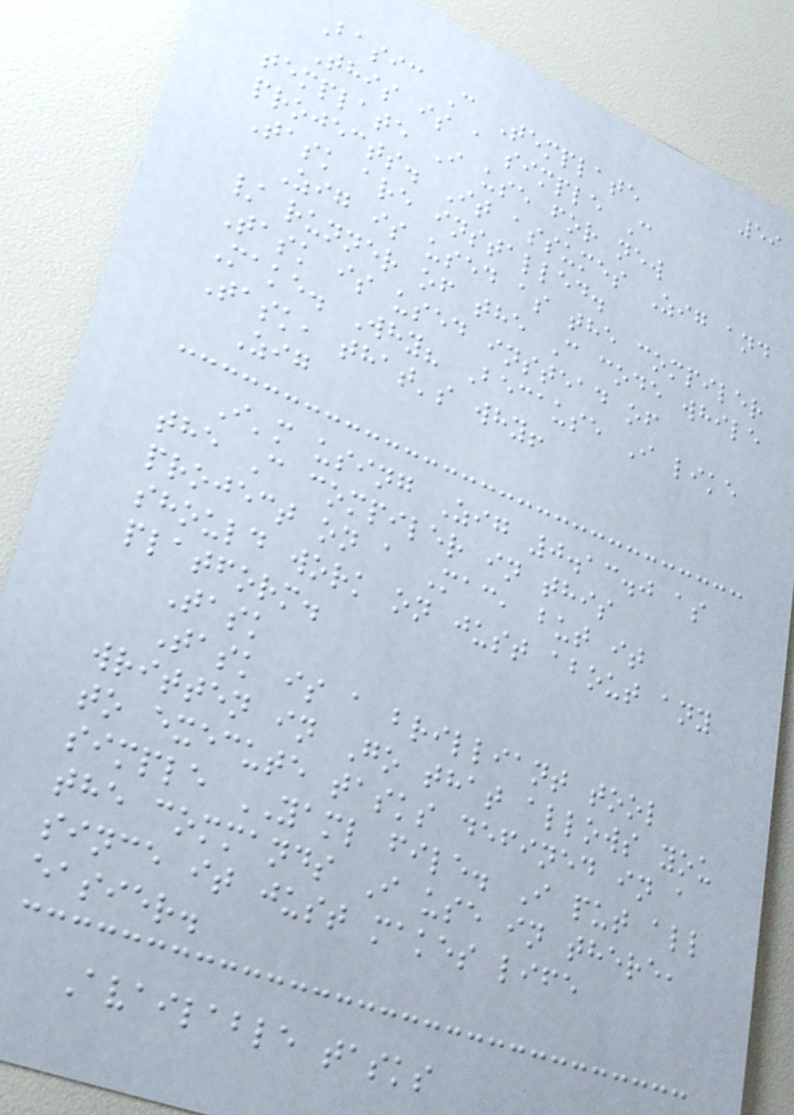59
Basic C Template
This is a simple C
template I use for new
projects. It assumes Zig and
Task are installed.
Zig is used as the compiler
/ runner of the C code while
Task is used instead of
Make. Why? Because I like
Task, that's why!
Zig
I'm using Zig 0.13.0 as
the C compiler in this
project on a Mac, but it
should work on just about any
platform.
Task
Task is a brilliant tool
written in Go that allows you
to execute tasks defined in a
simple YAML file. I put all
the commands I use in there,
since it just makes life
easier.
Available tasks
